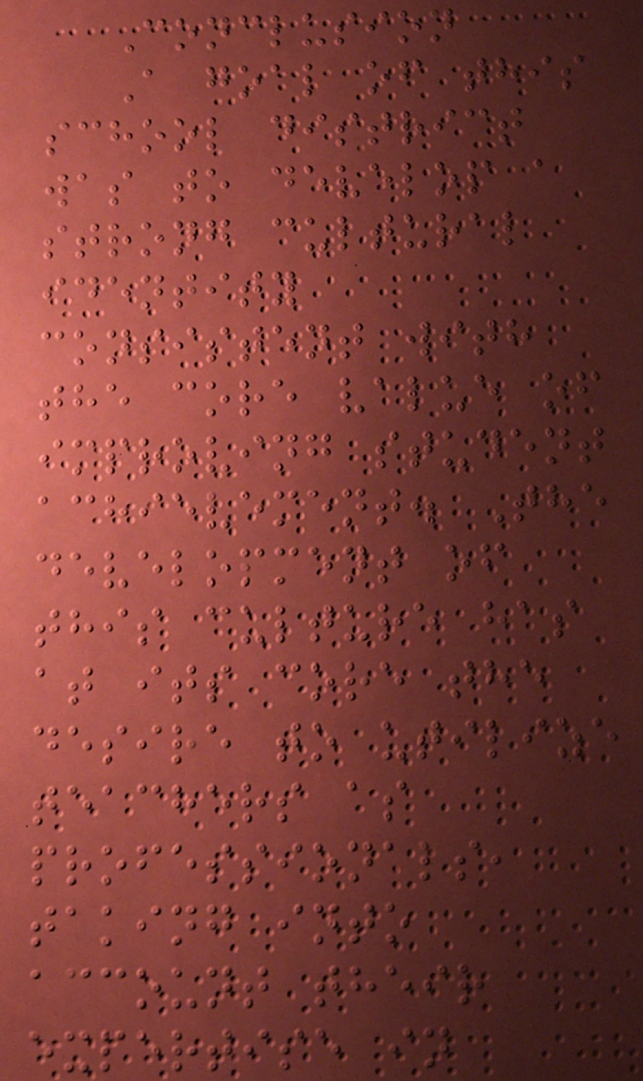Conclusion
A goal of this
school district
was to develop a
strong cultural
identity
consistent with
the core value of
improving student
achievement. The
development of
this culture has
at its core the
desire to utilize
teachers as
professionals,
taking into
account their
expertise in
